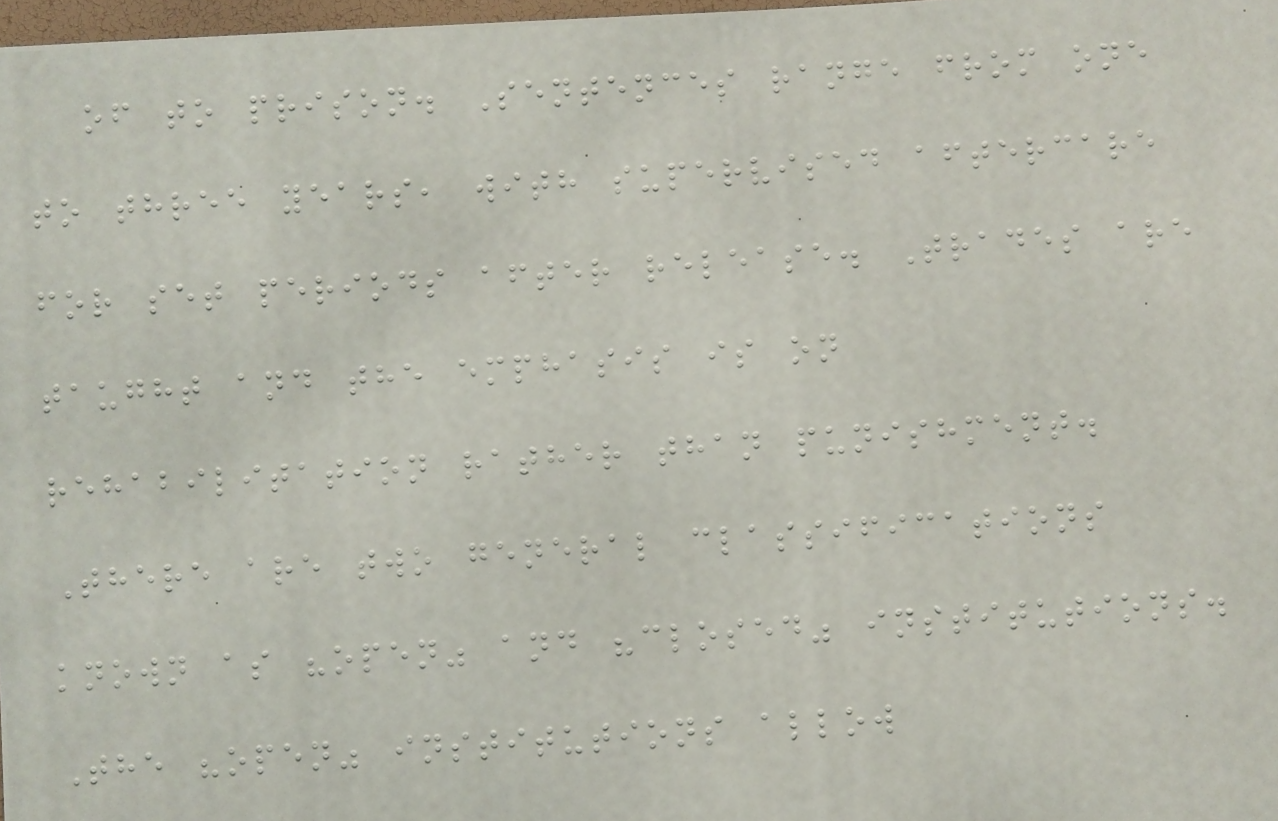of to prison. Sentences range from one
to three years, with supervised aftercare
for set periods after release. Trades are
taught and the emphasis is on
rehabilitation rather than punishment.
There are two general classifications
known as "open" and "closed" institutions.
The "open" institutions allow
